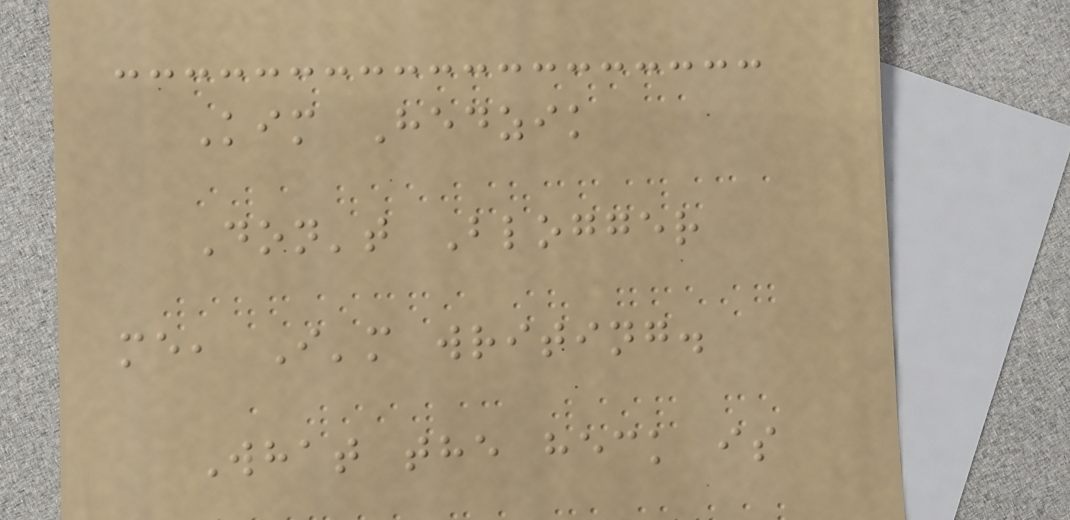Kim Hedzik
Don't Blogger
me, I'm writing.
What the heck is
